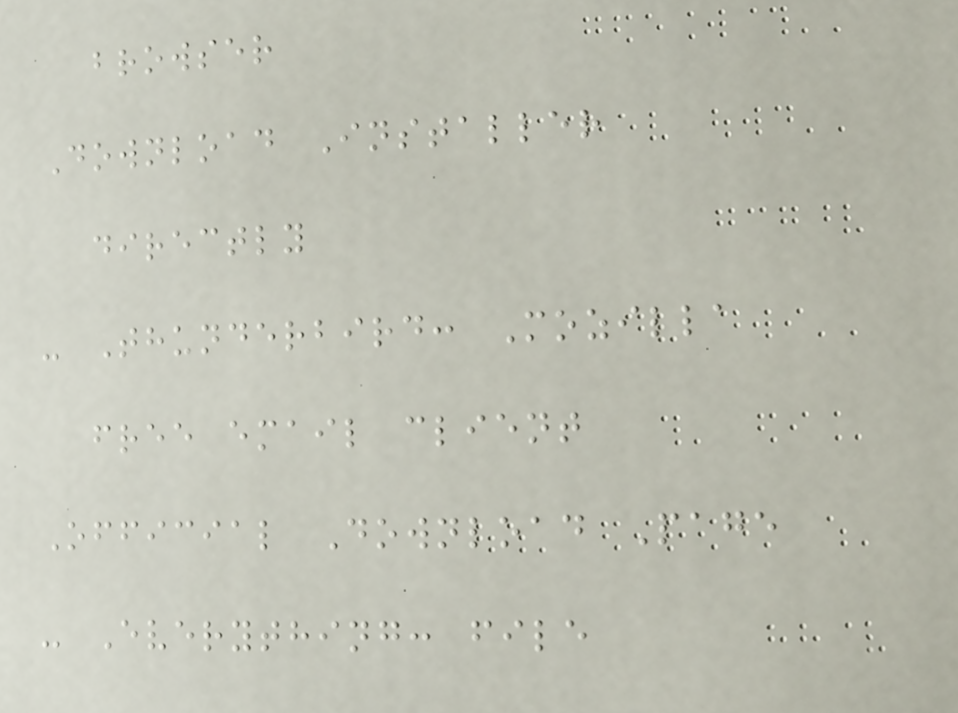browser
Download Installer
directly
- Thunderbird: Mozilla
free email client
Official Download Page
- Everything: file
